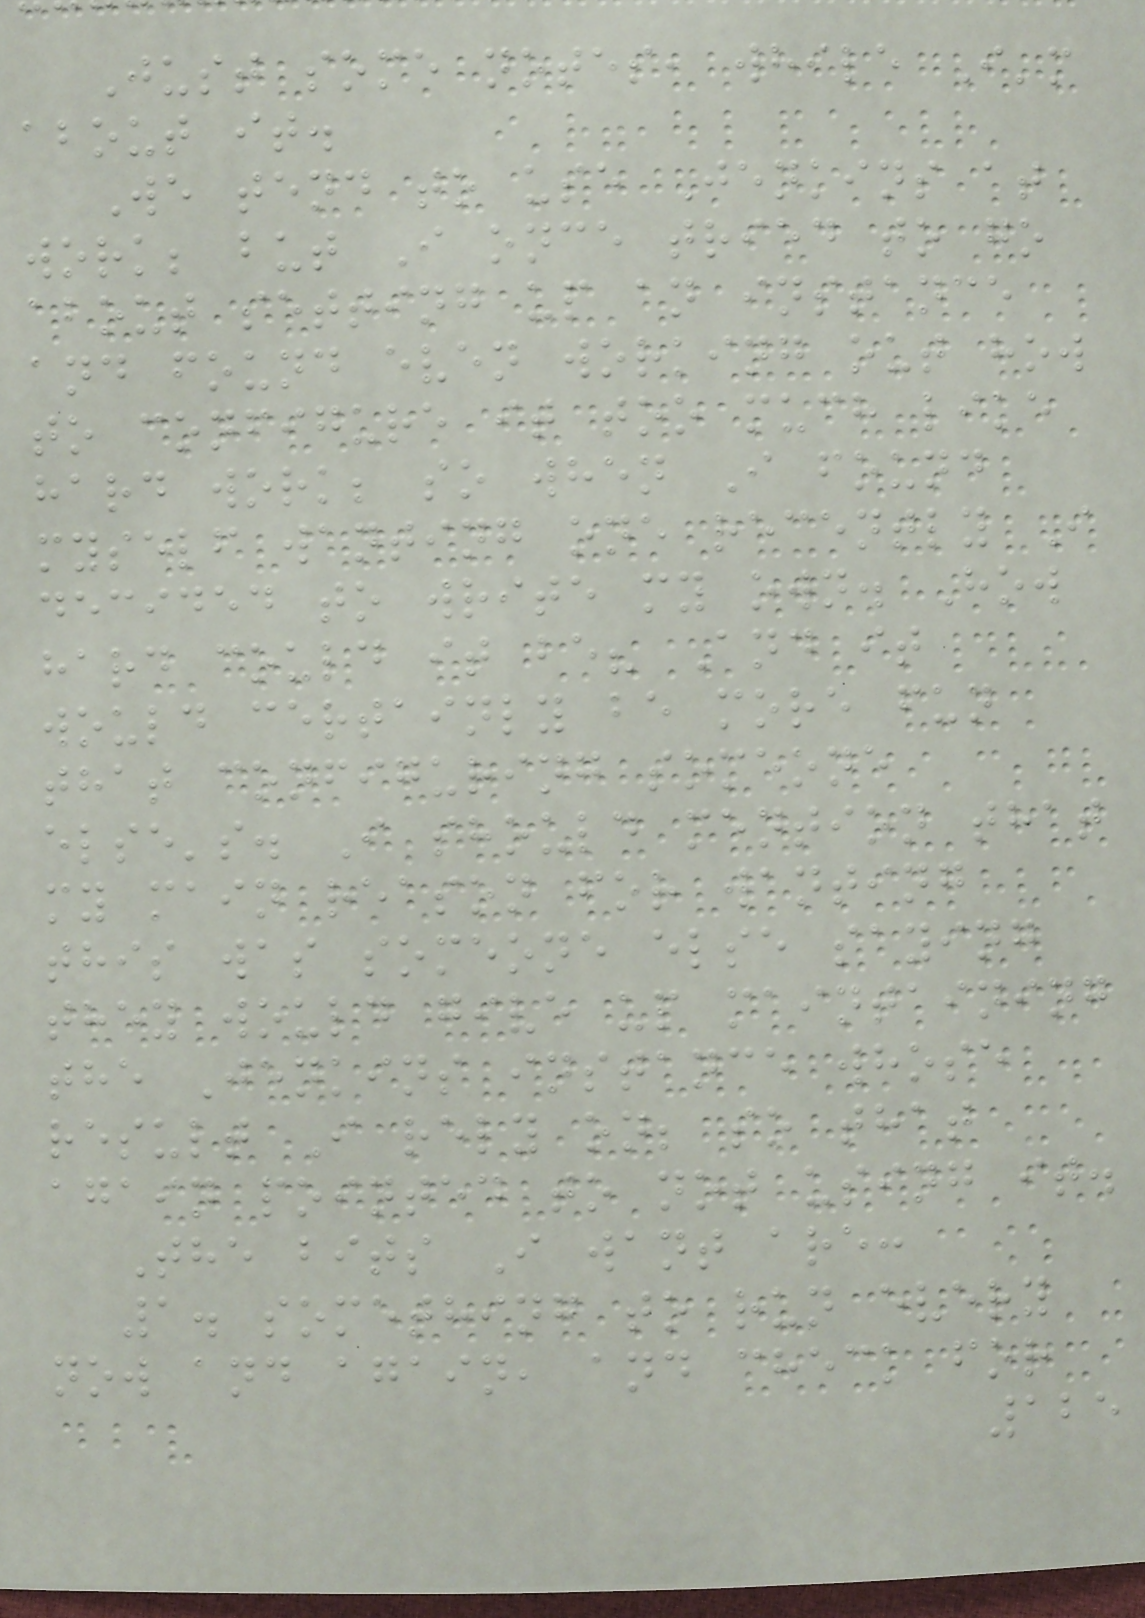Just some notes, while I'm
about it.
We tend to use Jenkins at
work; but I once tried to go
about setting up an instance
and found even working out how
to configure it too much like
hard work; so when I found
myself wanting one recently I
decided to write my own. How
hard could it be? And it
would certainly be more fun
that configuring someone
else's. I should mention that
my main reason for wanting
this was someone else saying
they would give up maintaining
the Jenkins instance whose
result I rely on; so that
again pointed to not using it.
The bits I want are:
1. something to run every
now and again, and check for
125
